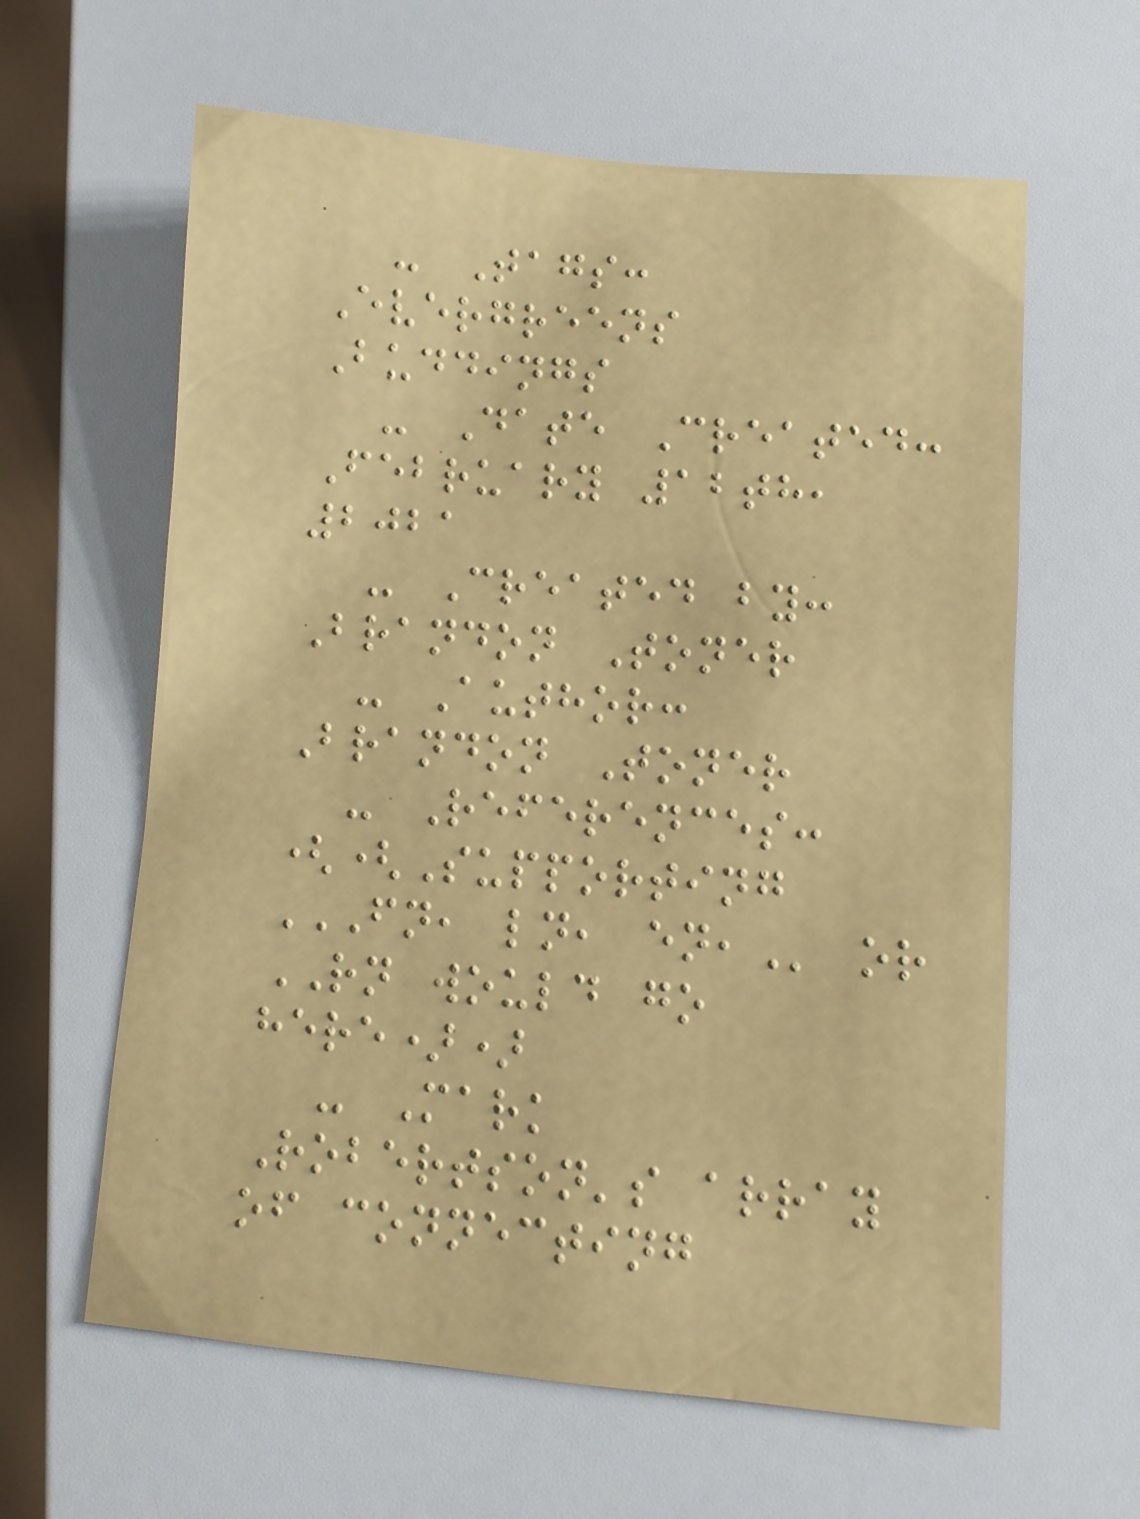- Tags:
Evergreens
Buddings
- Date Created:
February 12th,
2021
- Created by:
Brandon Toner
- Author:
Brandon Toner
- References:
((Supporting
FN, LN, EN, or
RN would go
here))
- Mark
Robertson's array
of connecting
